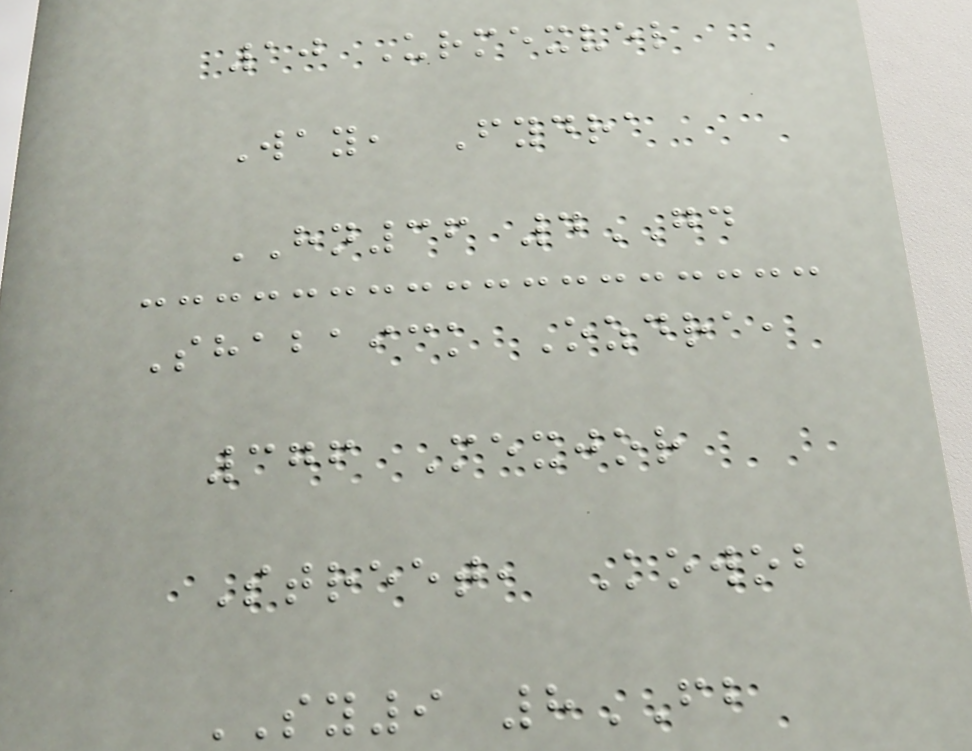10 Urmexvel
Way, Fydra
HN36 4GD
Shabaick Ozdra,
376 Mexjor
Street, Kowob
SY9 8FB
